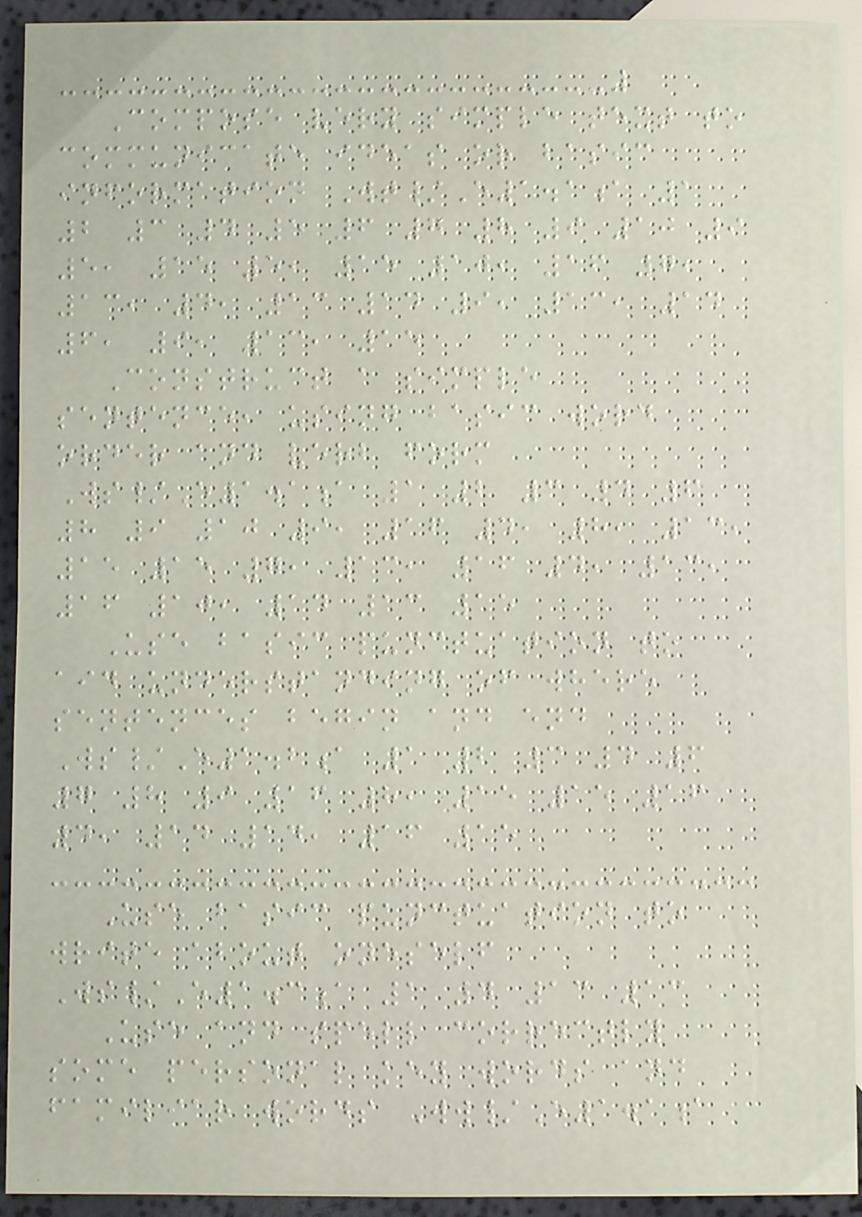Compose very simple text to
communicate ideas or basic
information Wt/E1.1a 1
2 3 4 5 6 7 8 9 10 9
5, 15 5, 15 10, 16 7,
13, 4, 13 14 9, 13, 14
6, 9, 13, 15
Construct a simple
sentence, using basic word
order and verb form
Ws/E1.1a 1 2 3 4 6
8 9 10 9, 16 4, 8, 13,
15 15 7, 13, 16 4, 13,
16 10, 14 13 15
Use basic punctuation to
aid understanding of where
sentences begin and end
Ws/E1.2a 1 2 3 4 6
7 8 9 16 8, 15 15 16
4, 14 14, 16 15
Use basic punctuation to
write about oneself
Ws/E1.3a 1 4 13 13
Use and spell correctly
some personal key words and
familiar words Ww/E1.1a
